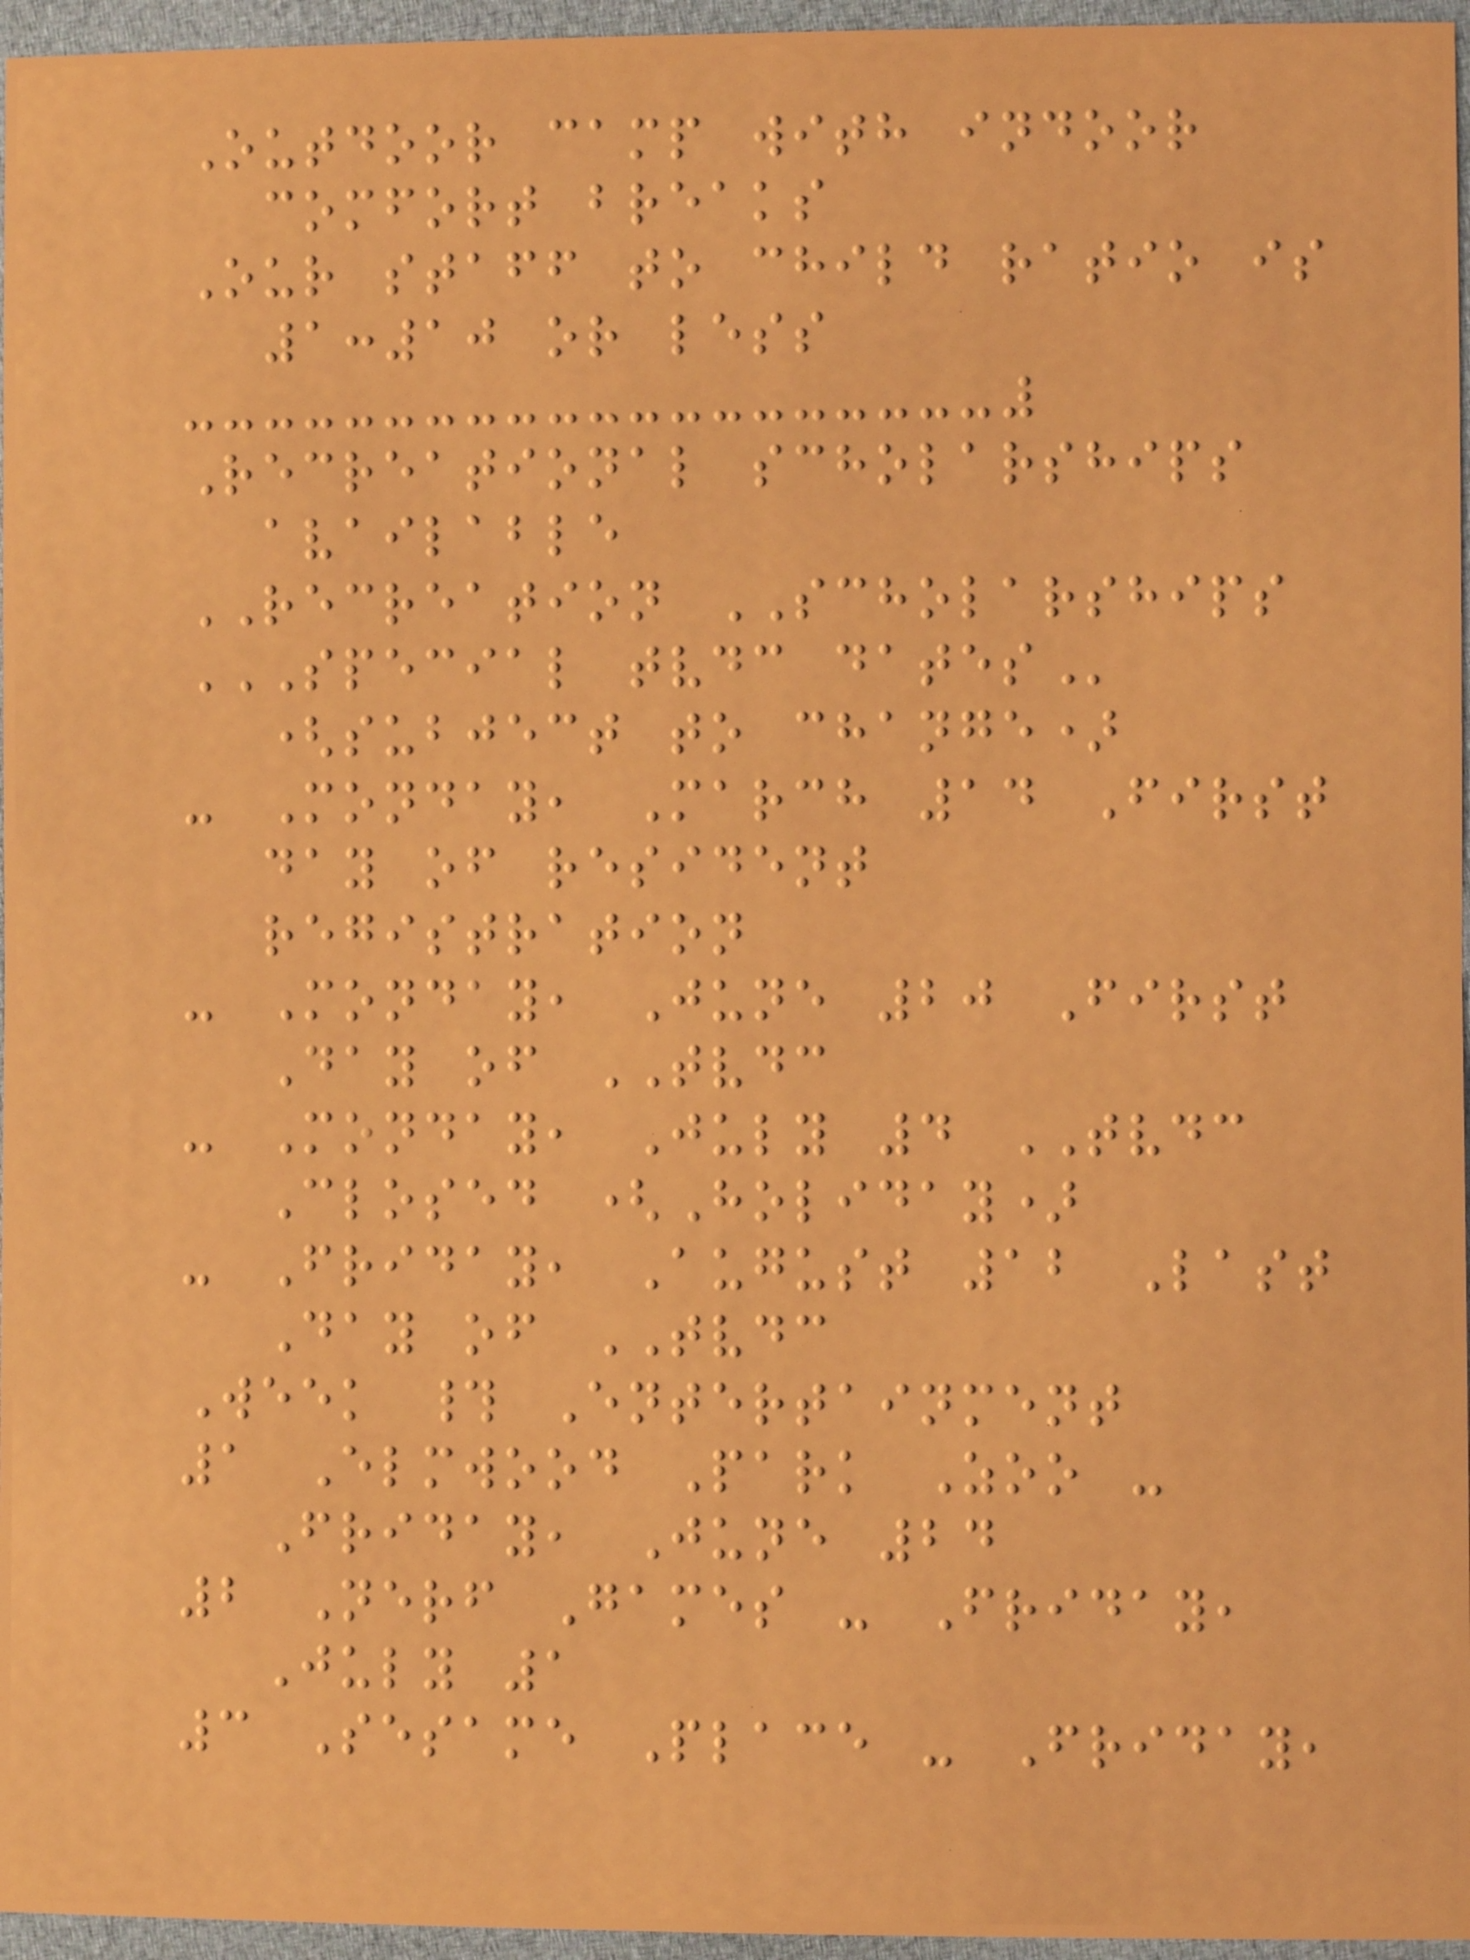Outdoor camp with indoor
comfort breaks
Our staff to child ratio is
1:10 or less
Recreational scholarships
available
RECREATION SCHOLARSHIPS
SPECIAL TVDC DATES
(subject to change)
- Monday, March 14 First
day of resident
registration
- Monday, June 20 First
Day of TVDC
- Monday, July 4 TVDC
Closed (Holiday)
- Friday, August 12 Last
Day of TVDC
Week # Entertainment
1 Elmwood Park Zoo -
Friday, June 24
2 Nerf Games - Friday,
July 1
3 Sesame Place - Friday,
